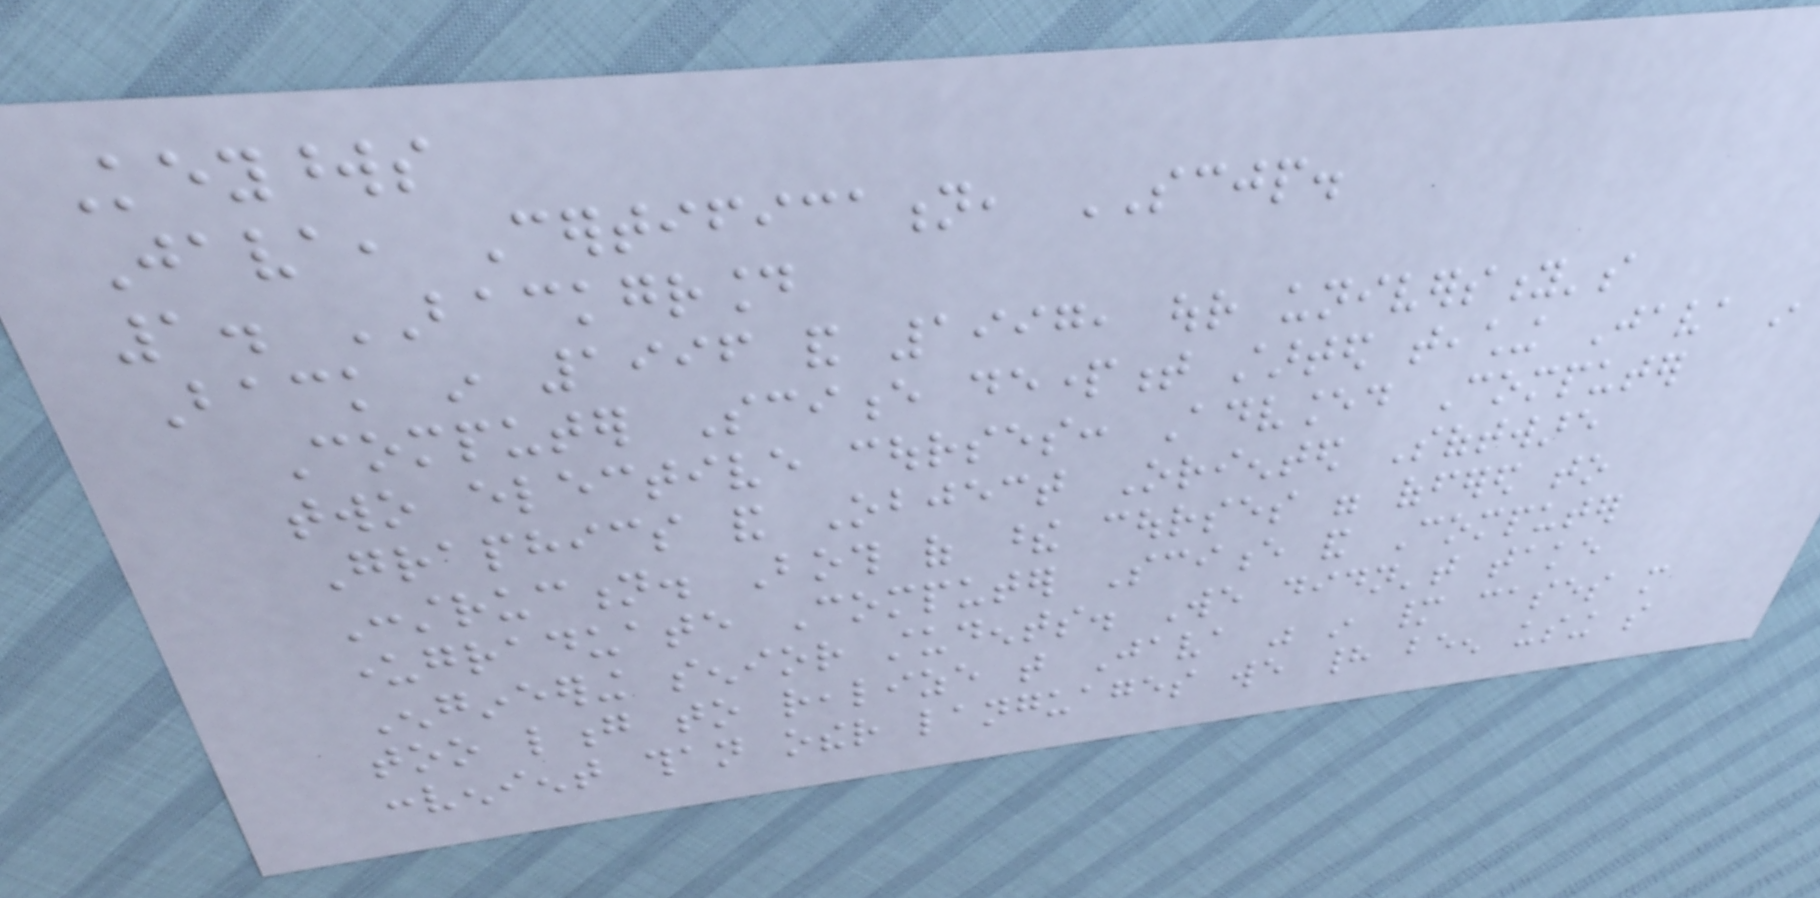Keywords
Java, Certification, SCJP.
1. BACKGROUND
Back in 1996 and 1997, our university's
Computer Science department started teaching Java in
two elective courses: Advanced Computer
Graphics and Object Oriented Software
Construction. Both of these courses were offered to
undergraduate Computer Science and Computer
Engineering senior students. We didn't take
too long to realize that Java was in many cases more
convenient than other languages we had been using so
